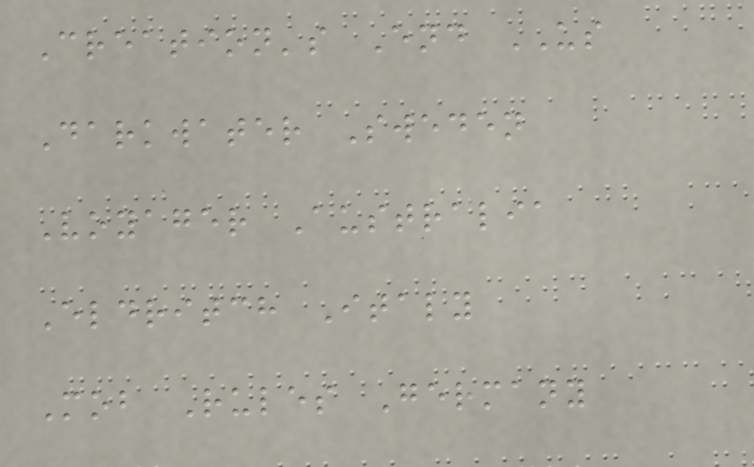Creation's End US
Darkwater Sweden
Voyager Australia
Eldritch Italy
Mob Rules Germany
